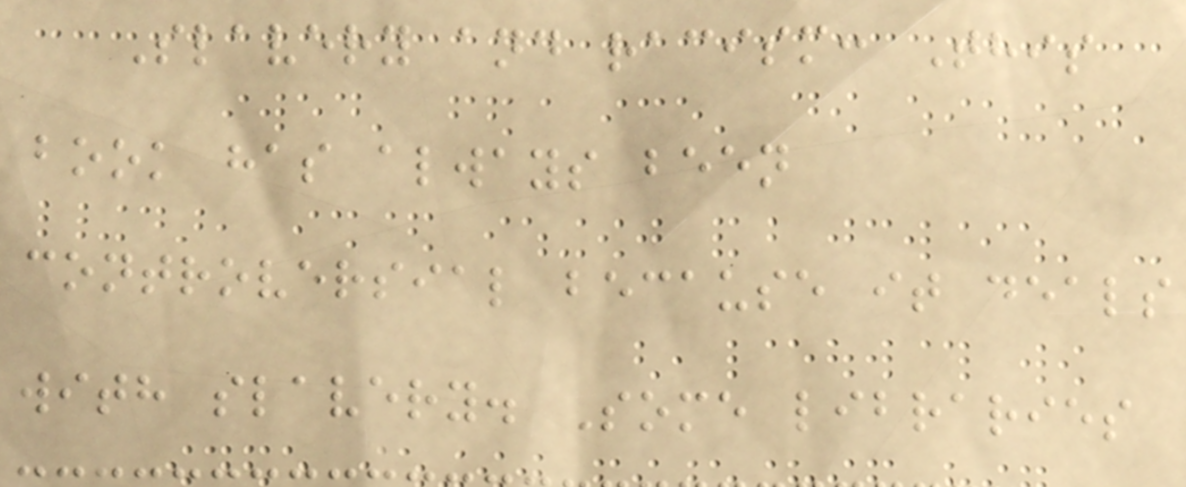Slavery and racism: This
book has always been
controversial because it deals
with slavery. Some libraries
